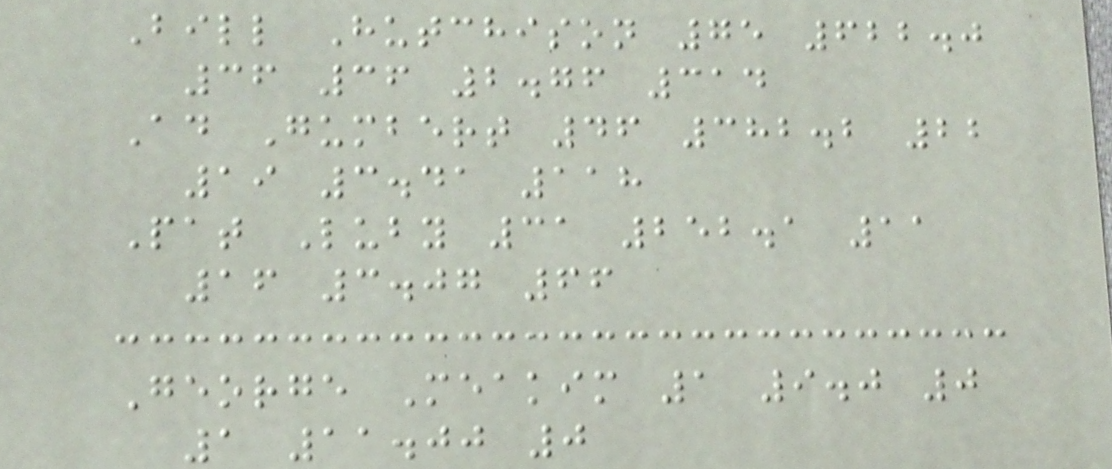Bill Hutchison 75 622.0
36 36 2.76 314
Ad Gumbert 46 382.2 22
19 3.41 118
Pat Luby 31 252.1 11
16 3.07 66
George Meakim 1 9.0 0
1 11.00 0
